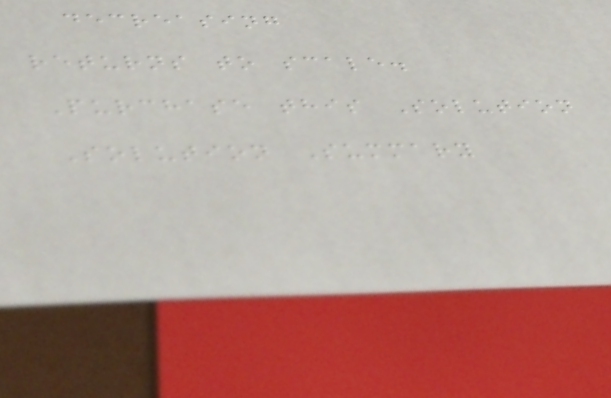decreasing
returns to scale.
Purchase this Solution
Solution Summary
